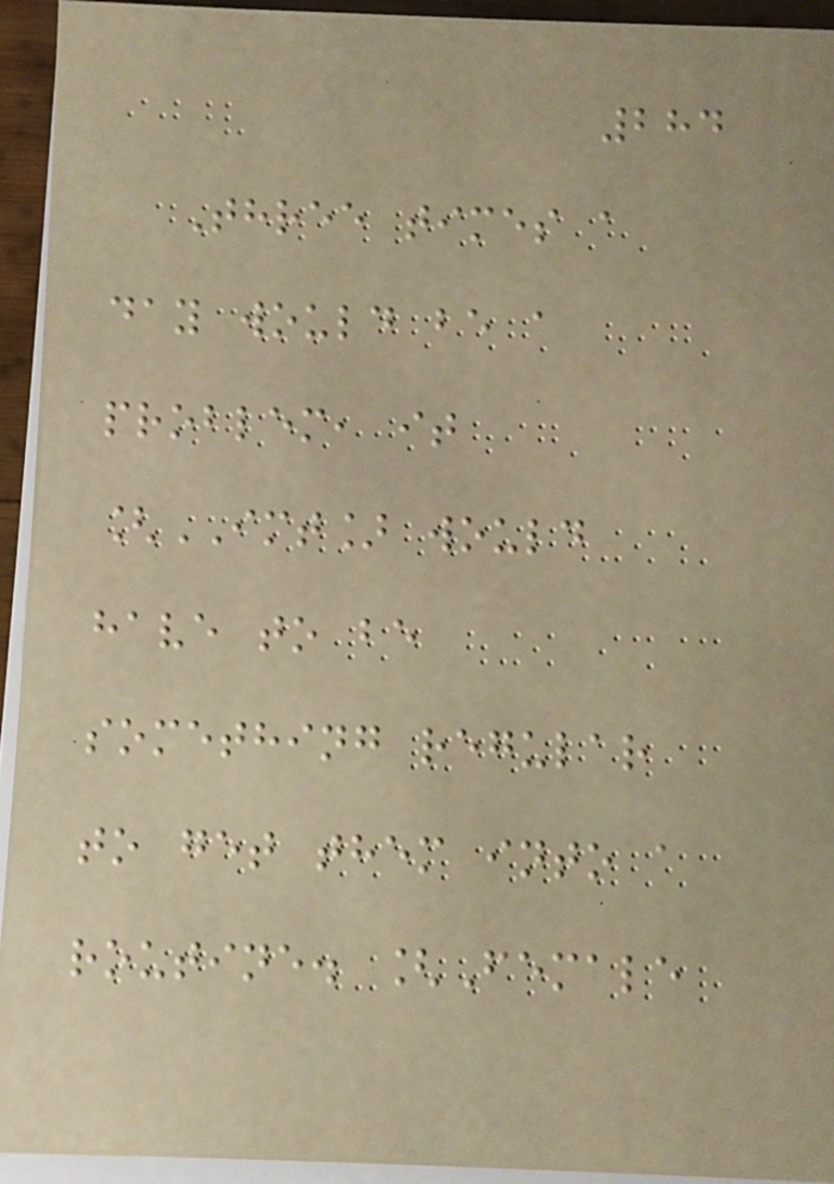284
Three times a
day would be a
problem, it
[IMT] would
have to be
something regular
to get them into a
routine. [Female
